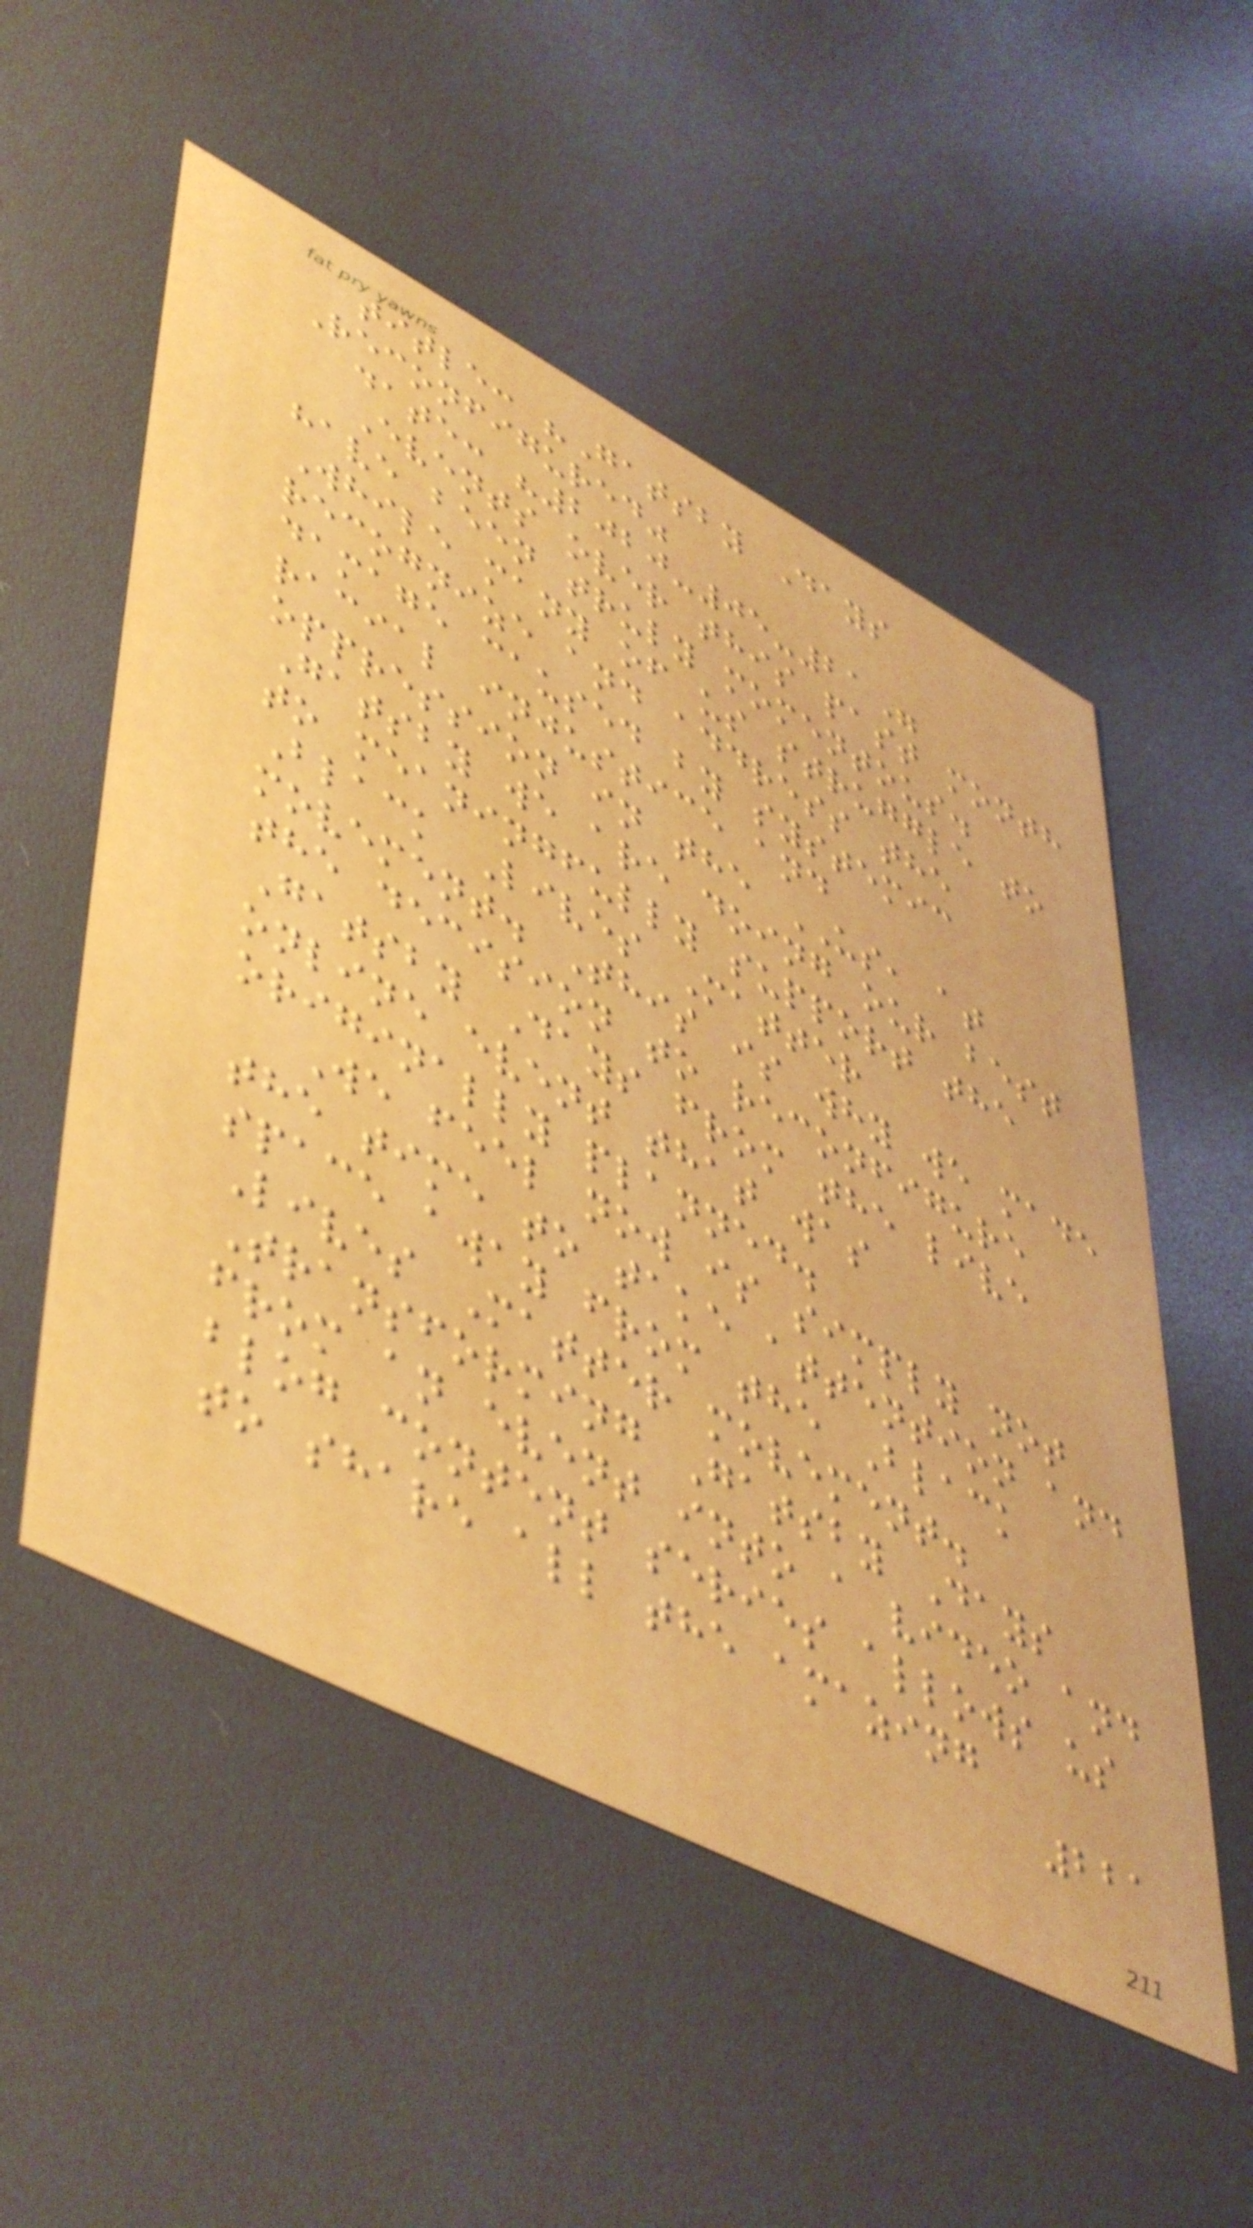title: "Gatsby Days
Reconfigured"
date: "2020-05-21"
Events over this past month
have been truly momentous.
While many of us struggle to
recognize and address the
damage caused by systemic
racial injustice and
oppression in the US, at
Gatsby we are doing our best
to meaningfully support the
Black Lives Matter
movement. This is why we made
the decision to reconfigure
Gatsby Days from the live
online event that was
originally planned.
We feel now is simply not
the time to take attention and
space away from the Black
Lives Matter movement.
Transforming Gatsby Days
from an event into a video and
blog content series allows us
to share all the amazing
221
